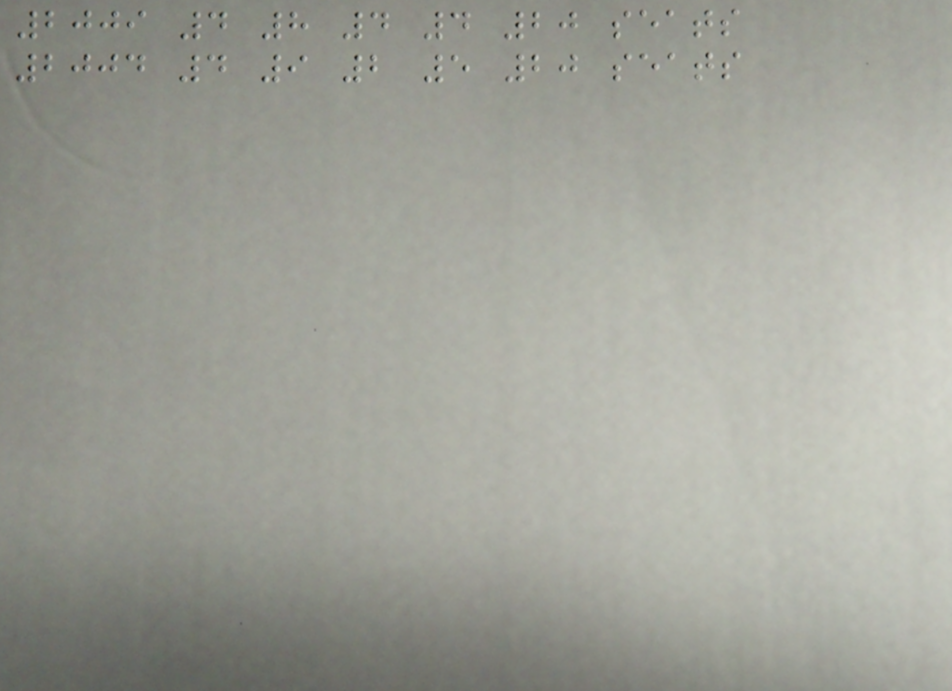2009 4 8 4 4 20 seats
2004 4 9 2 5 20 seats
